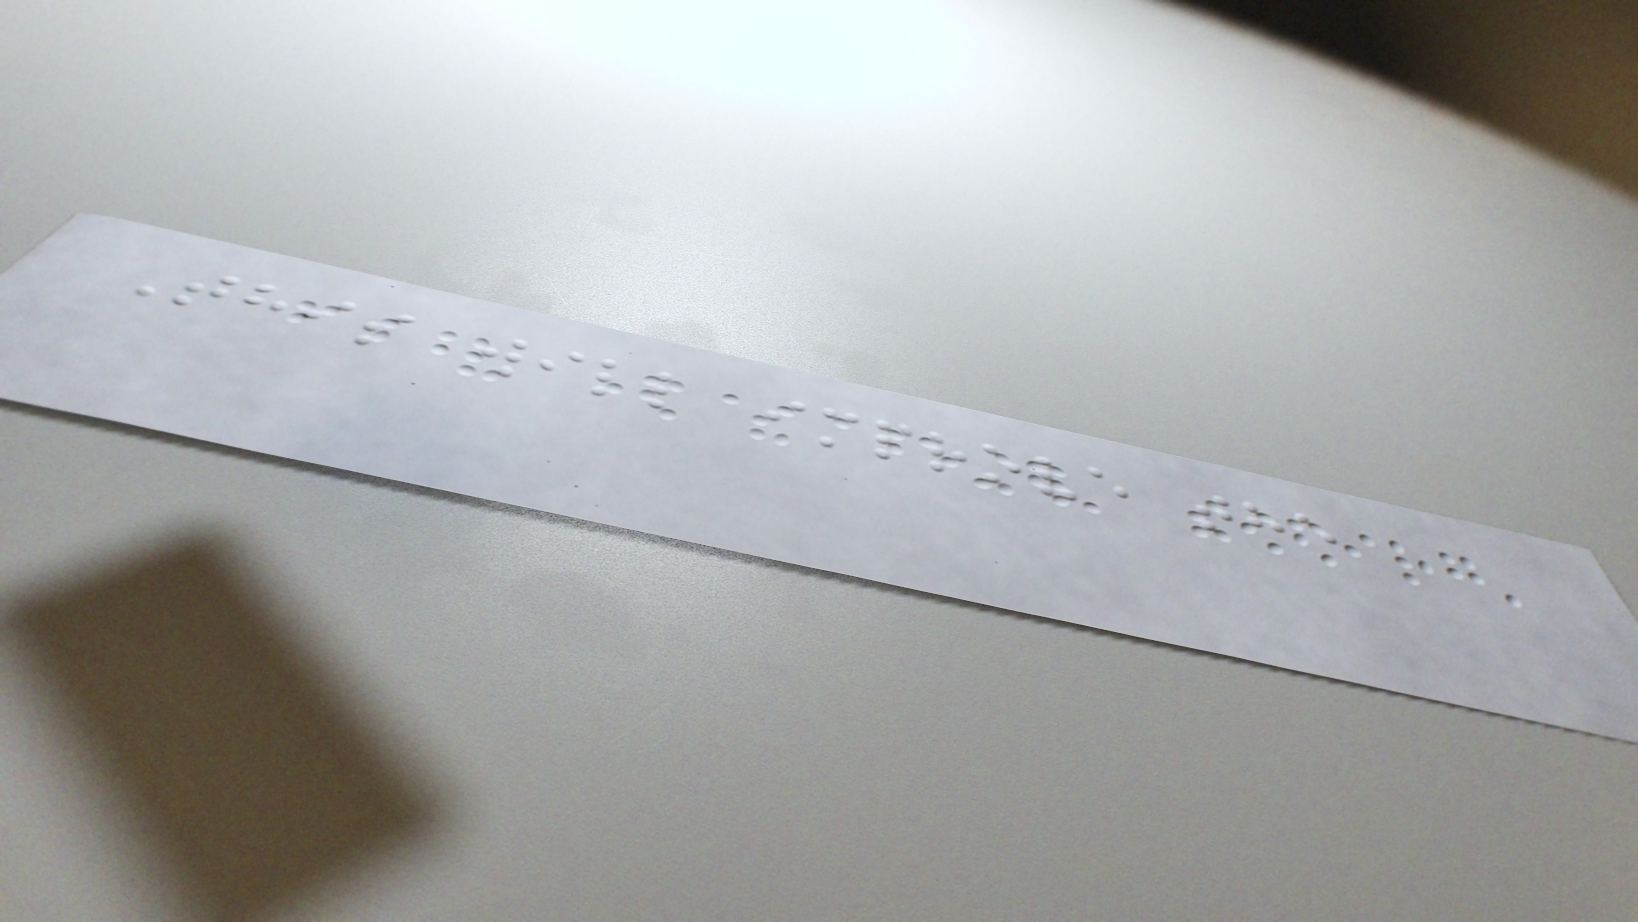This will improve the
